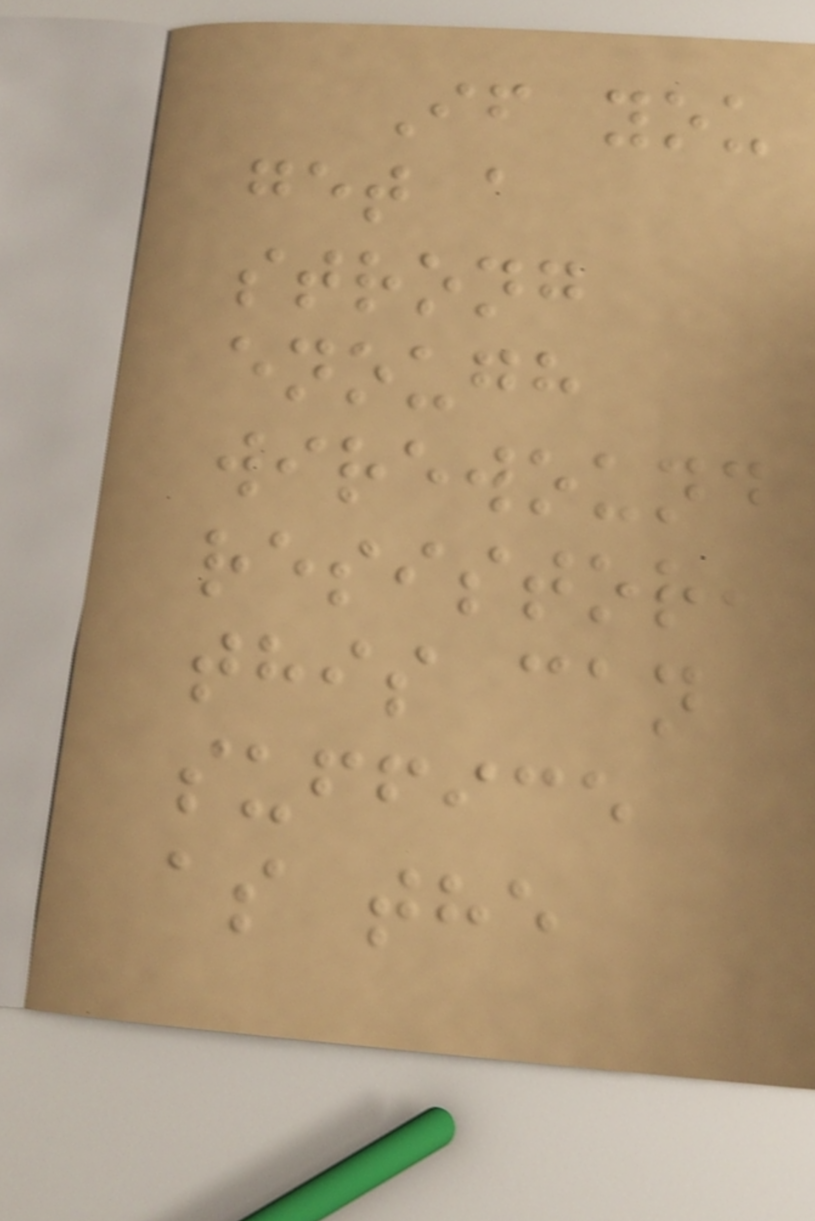If you
get a
strong
enough
wirewound
resistor,
this can
suffice
as the
